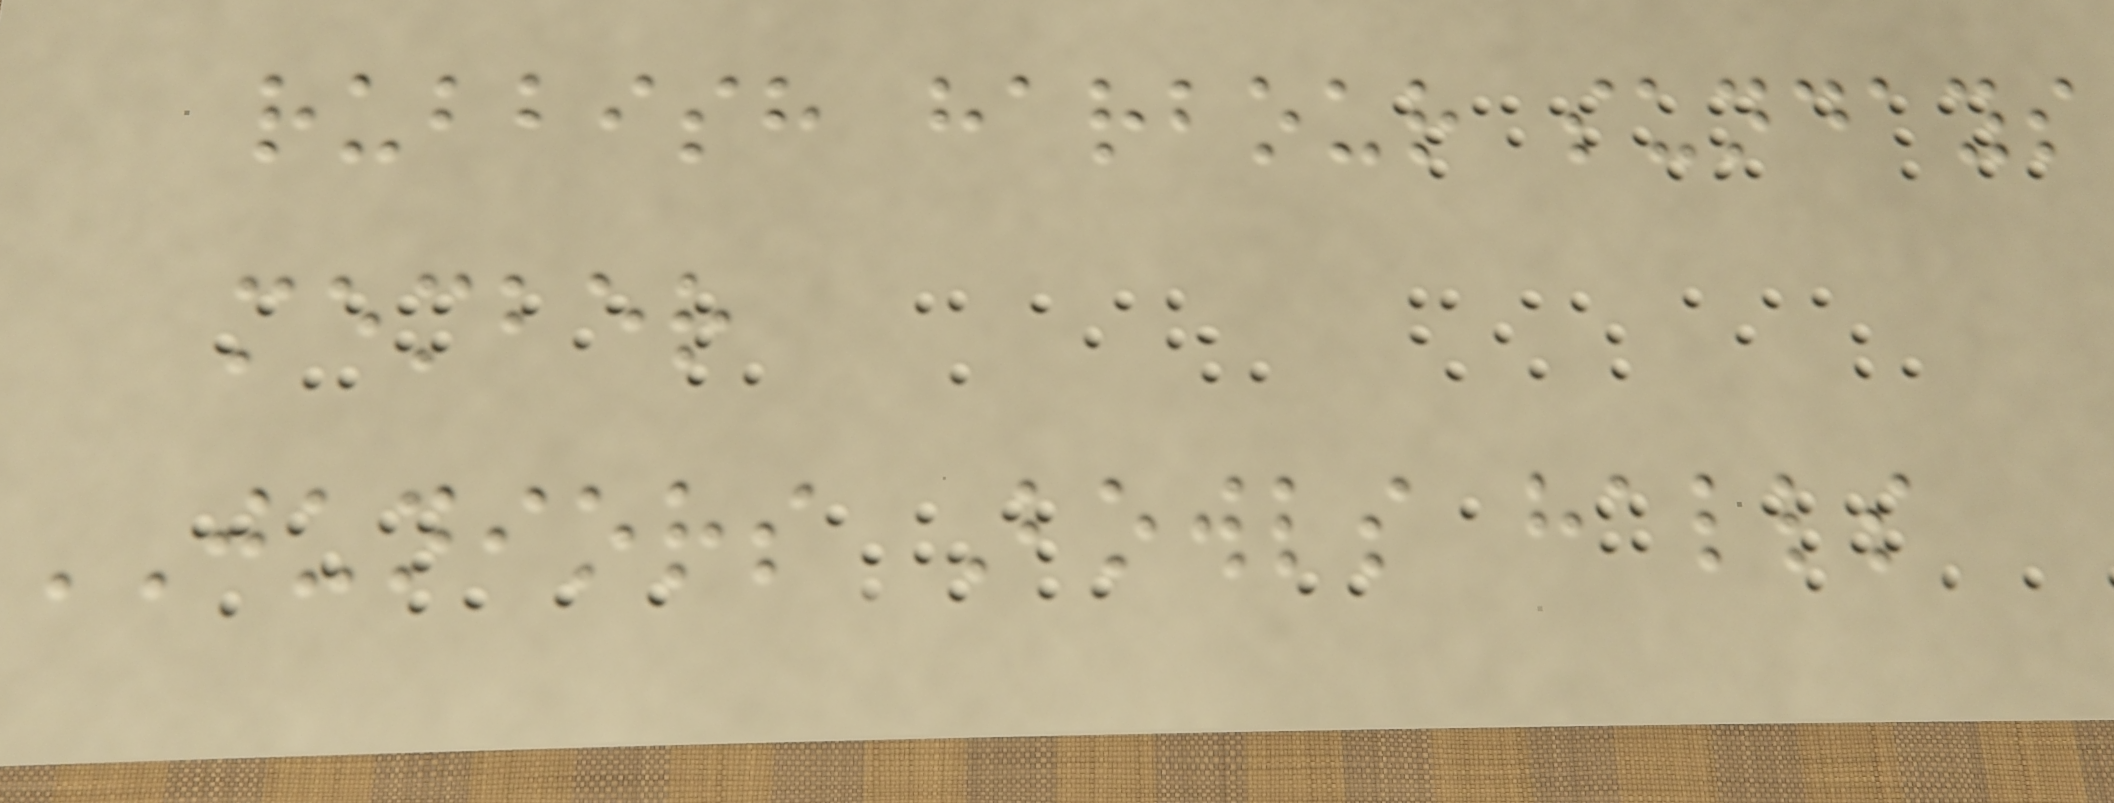rubbish harbour sundays
member
JUNIORS Bowls halls
